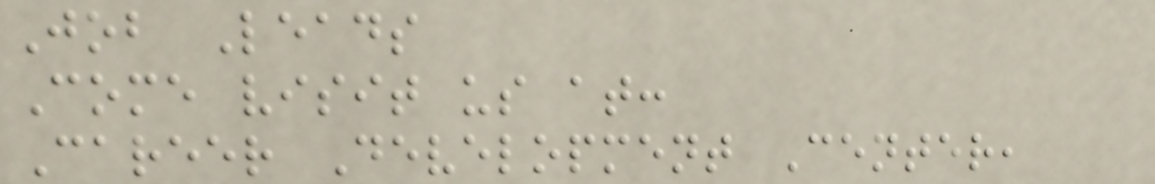Job Leads
Come visit us at:
Career Development Center,
